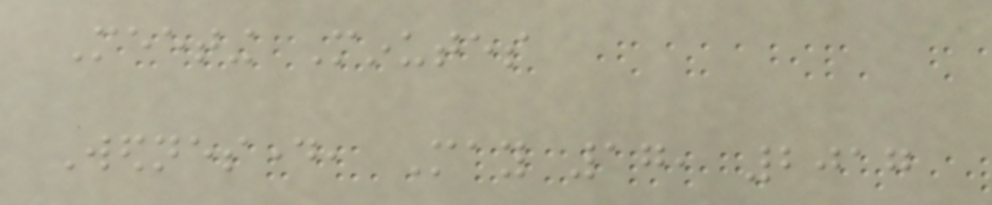Meeting Minutes
Wednesday, May 17, 2017
